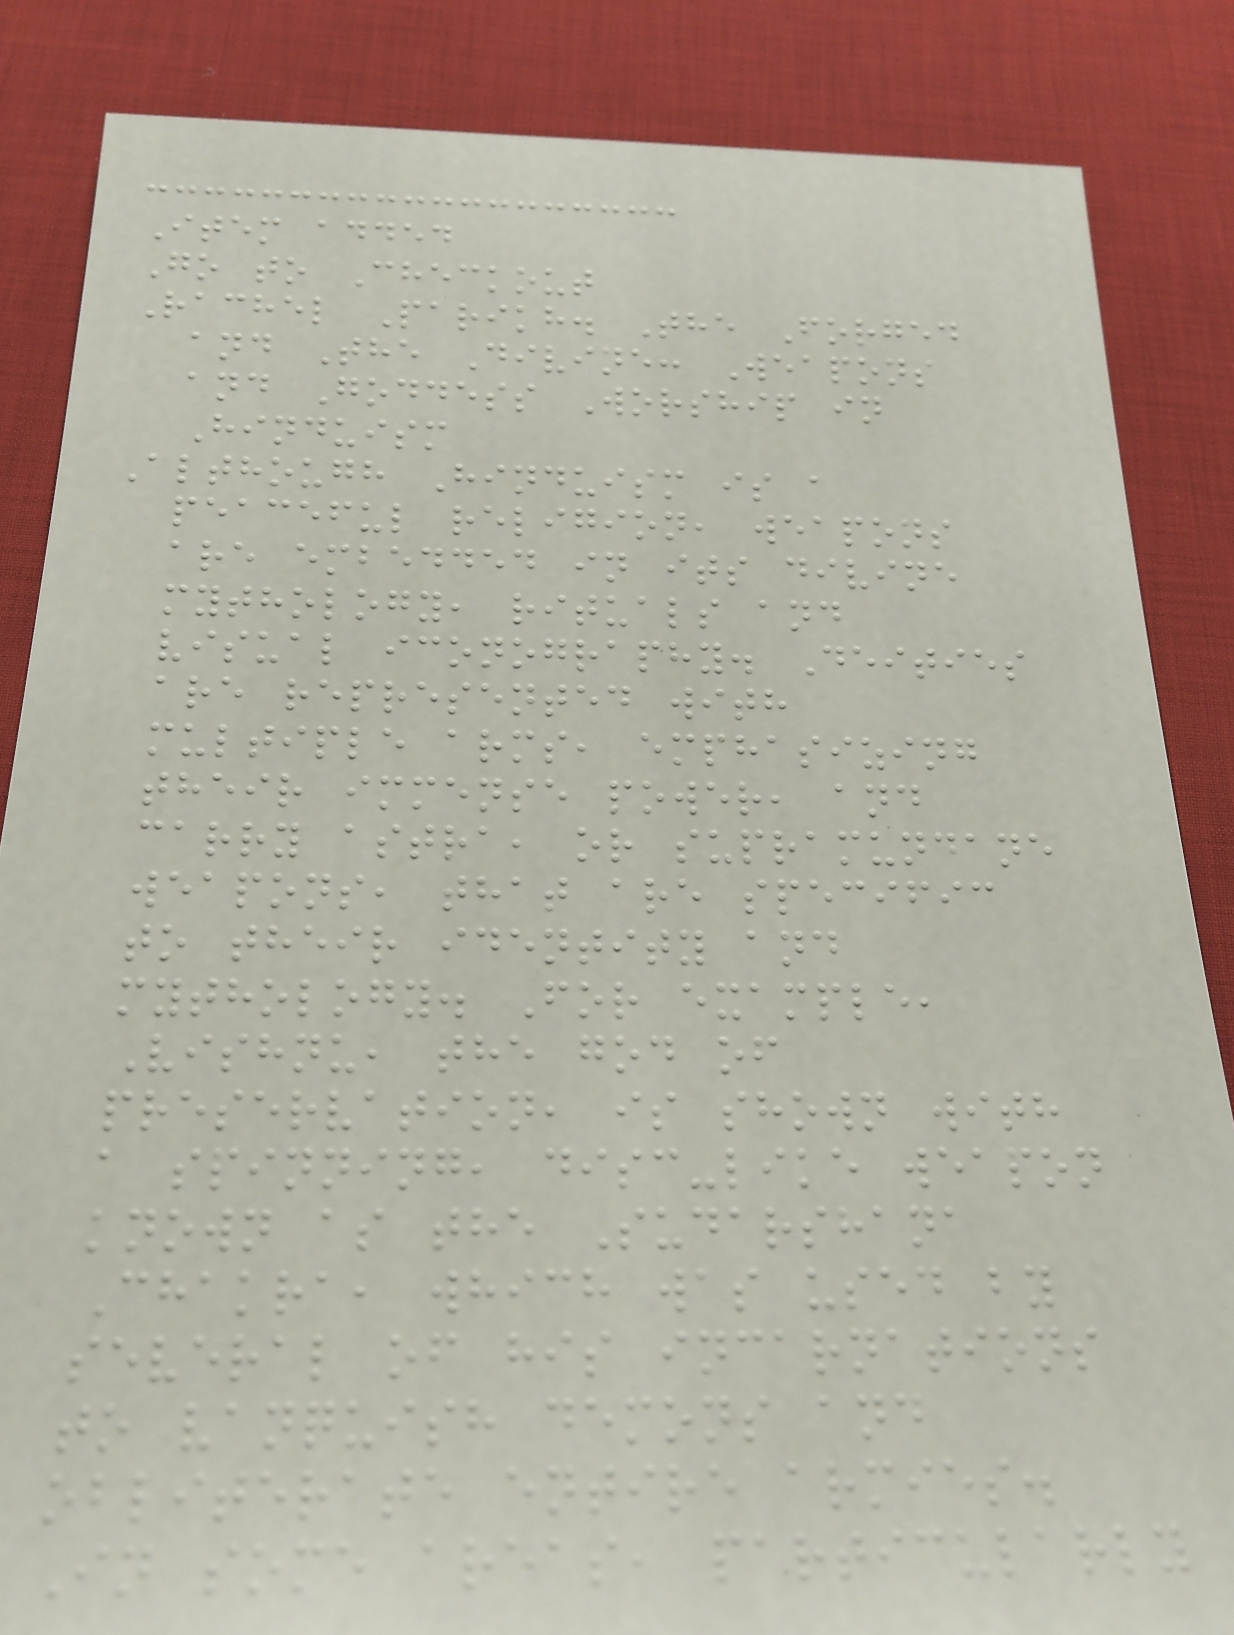Item added
Go to Checkout
Rachel Parikh. The Forged
and The Divine: Weapons
and Goddess Worship in
Hinduism
Although Hinduism is a
peaceful religion, weapons
are embedded in its divine
mythology, rituals and
visual iconography. Deities
are represented with
multiple arms, emphasizing
their immense power, and
carry astra, or supramundane
weapons, that are specific
to their identity and
mythology. For example,
Vishnu, the god of
preservation, is shown with
a spinning, disc-like weapon
known as the Sudarshana
Chakra, which was used by
several of his incarnations
to vanquish demons and
obliterate entire armies.
In some areas, particularly
